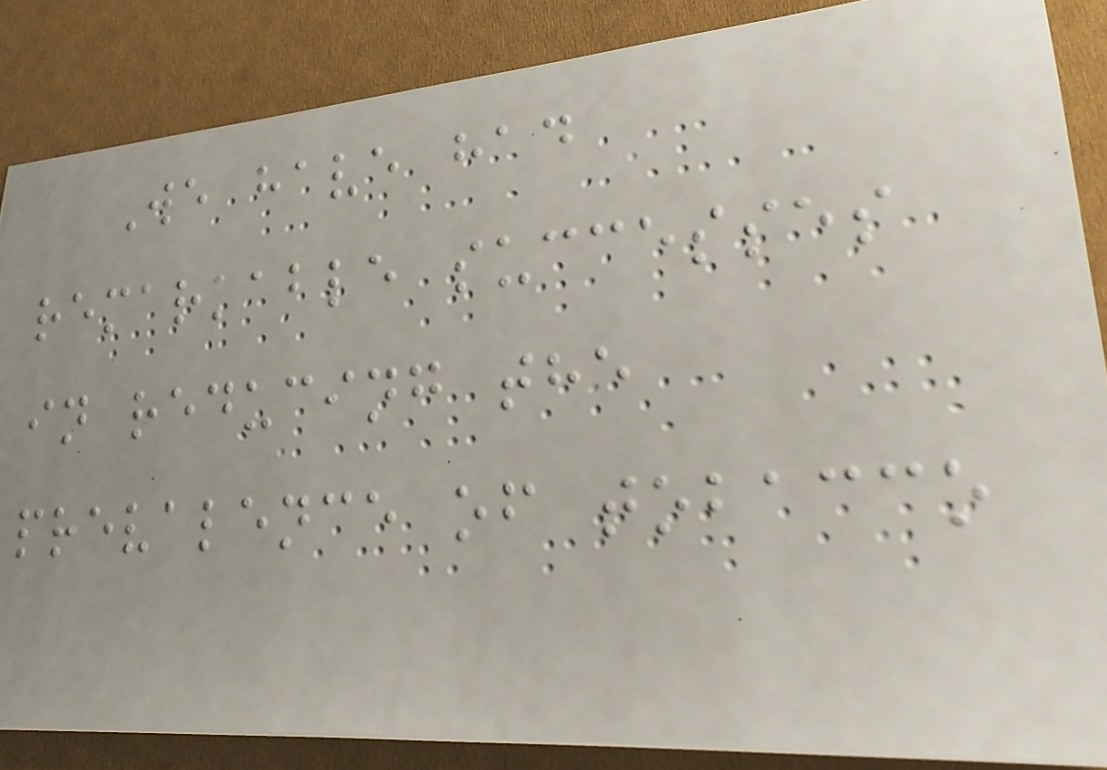We have had
remarkable successes
in reducing the
prevalence of tobacco
